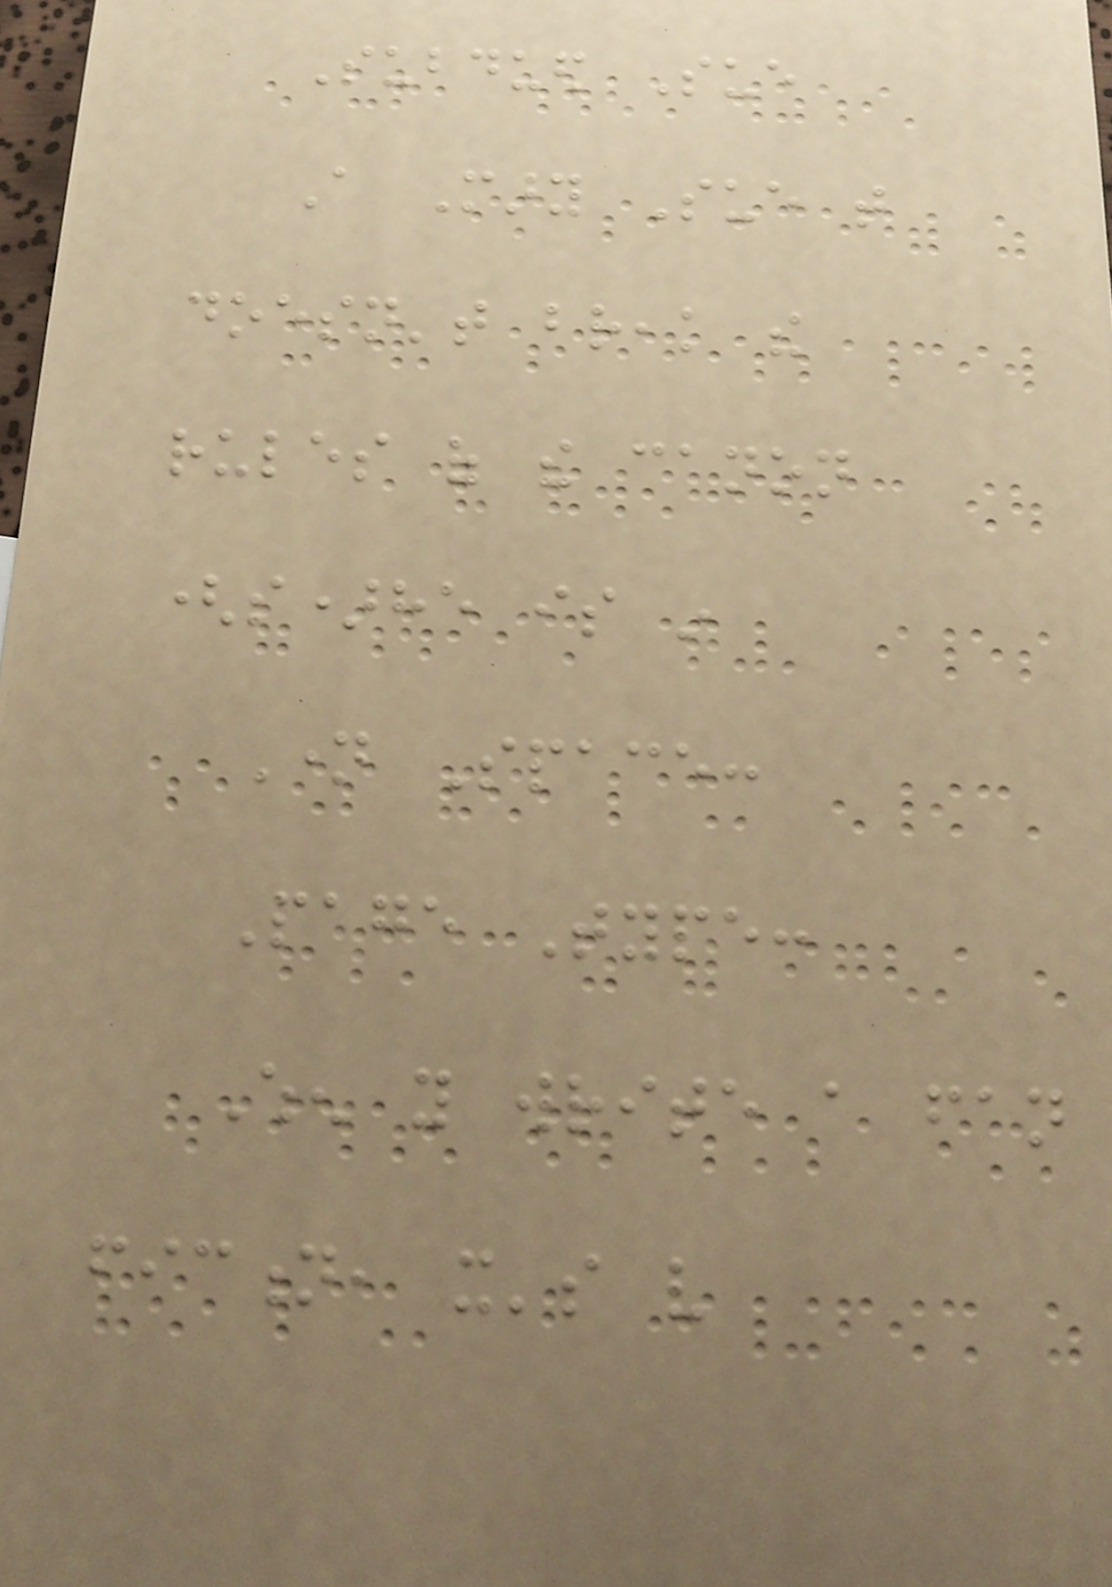Subdued Sue
A Mary Sue that
doesn't break the
rules of the canon
(s)he is in
Name Space:
Page Type:
When you write a fan
fiction, it's very
